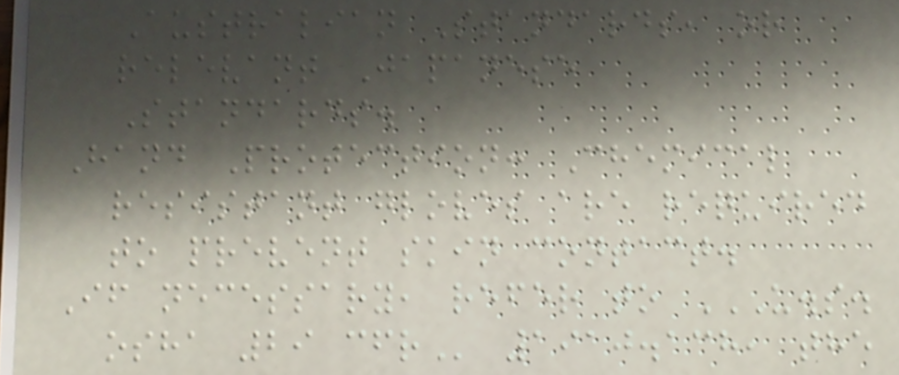Australian Standards, or
relevant Japanese
Standards.
Hand Protection: Chemical
resistant gloves are required
to prevent skin contact.
If necessary, refer to U.S.
OSHA 29 CFR 1910.138, the
